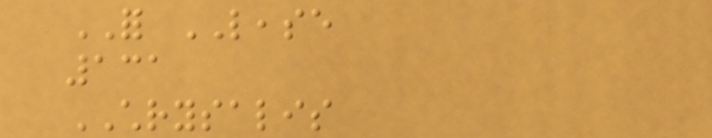FOR LEASE
131
CHRYSALIS
